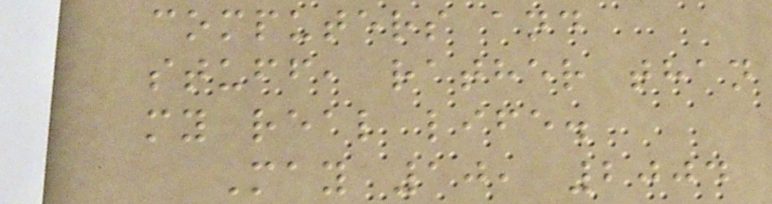computers and
stuff, rather than
my real life.
May 10, 2004
